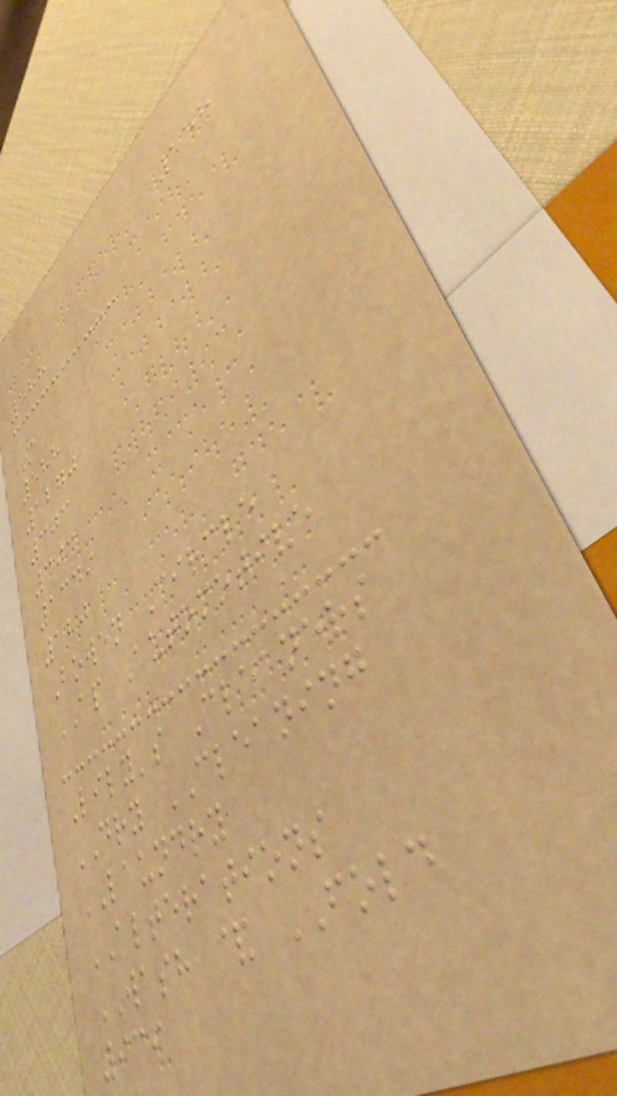158
588
M
588
1270
303
303
1349
120
Bowen Circle
AP Automotive
Lily's Cleaners
DRY CLEANING
LAUNDRY
ALTERATIONS
WASH & FOLD
939
